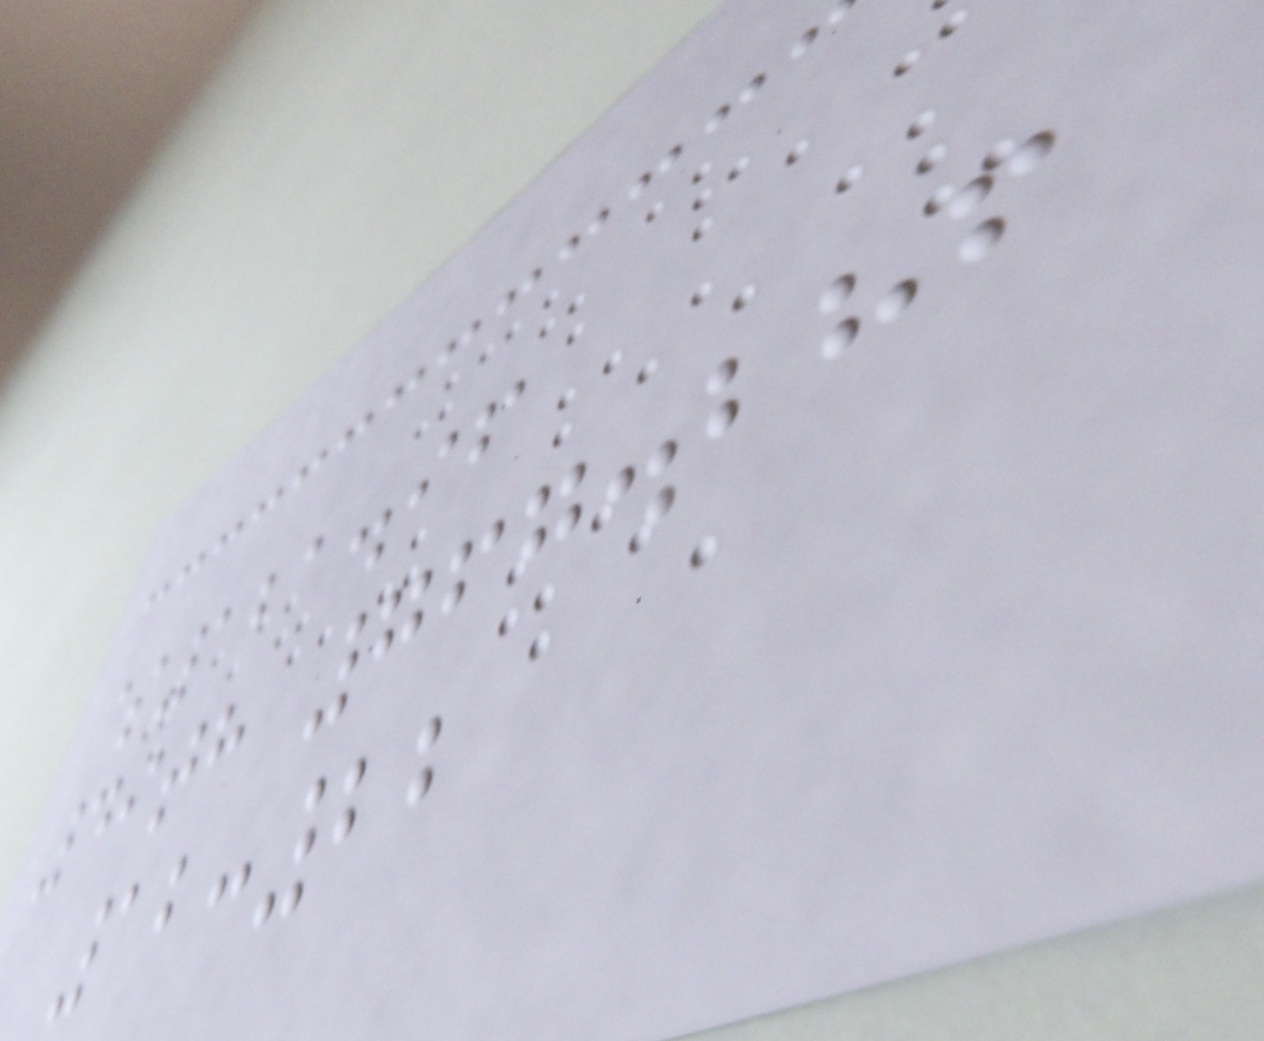$121.96
49th 767.286
12:22
